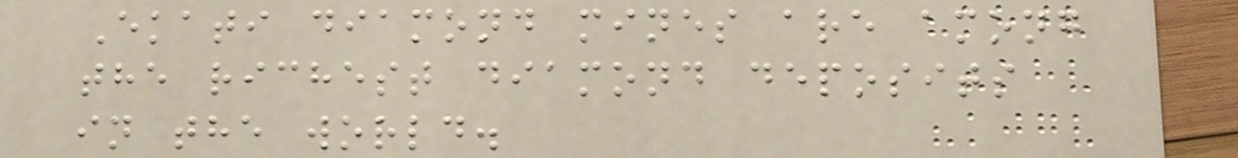Ekati diamond mines are among
the richest diamond deposits
in the world.
